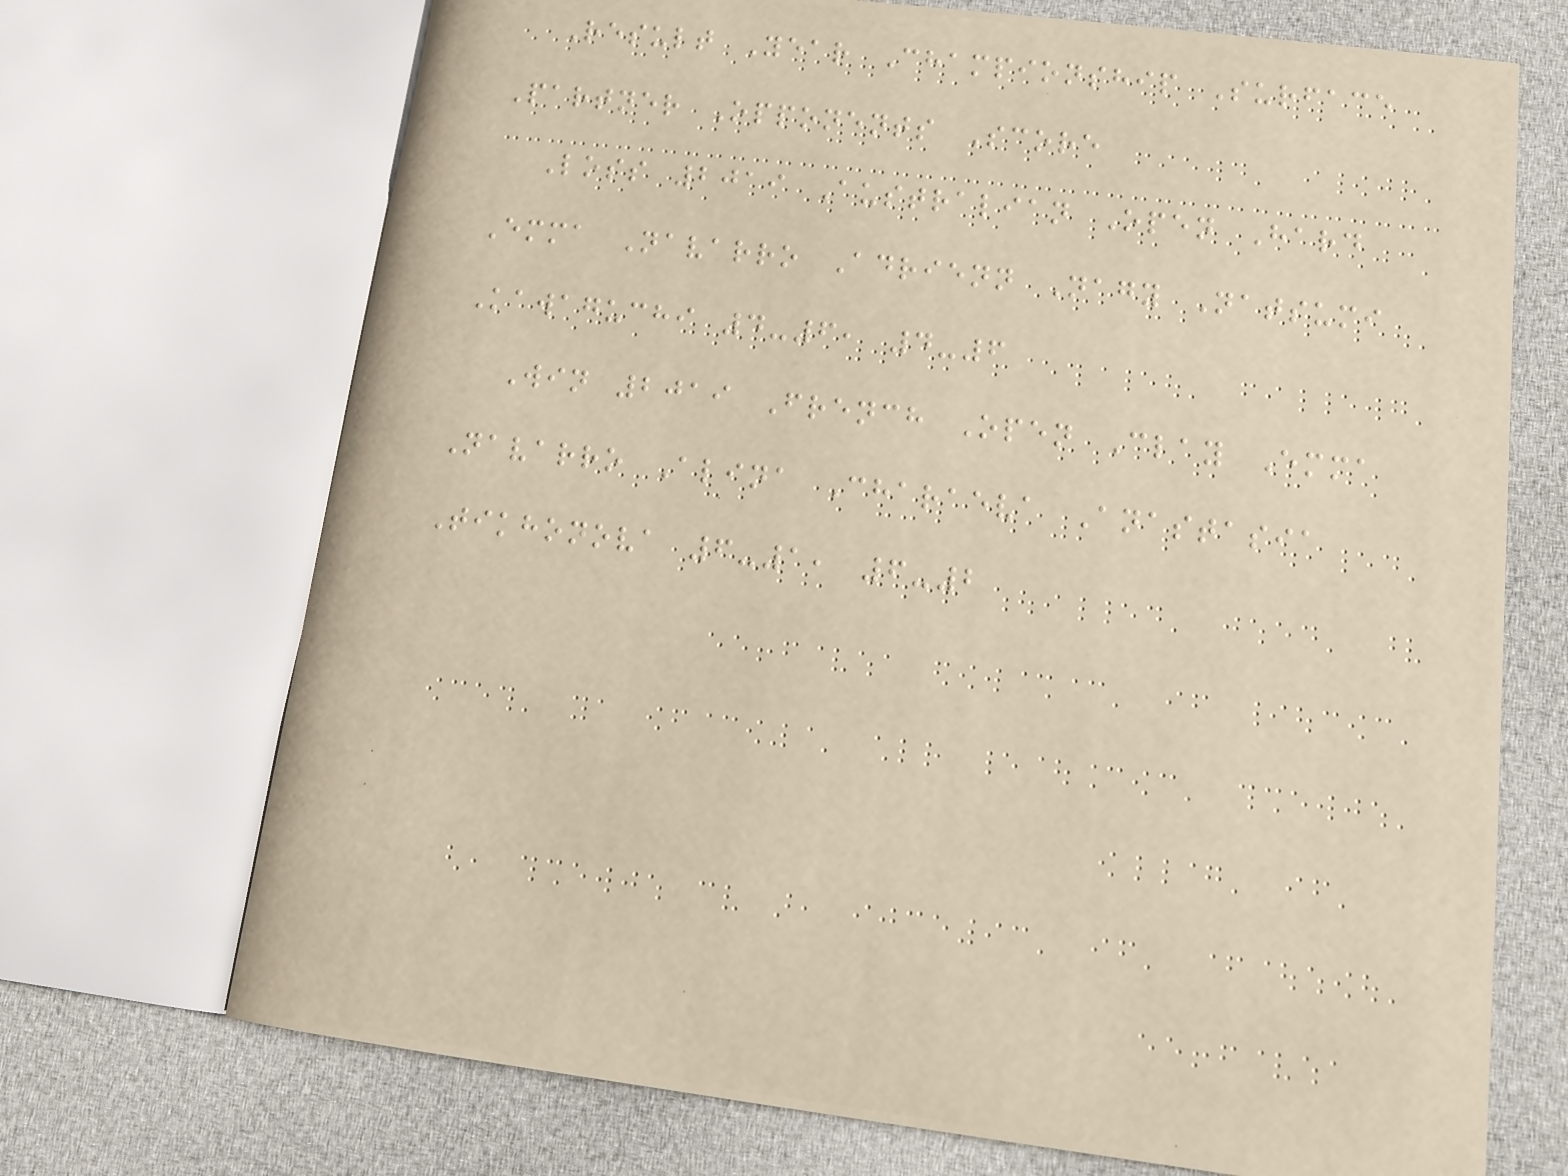Result Year Championship Surface
Partner Opponents Score
Loss 2019 Australian Open Hard
Emma Navarro Adrienn Nagy Natsumi
Kawaguchi 4-6, 4-6
Win 2019 French Open Clay Emma
Navarro Alina Charaeva Anastasia
Tikhonova 6-1, 6-2
